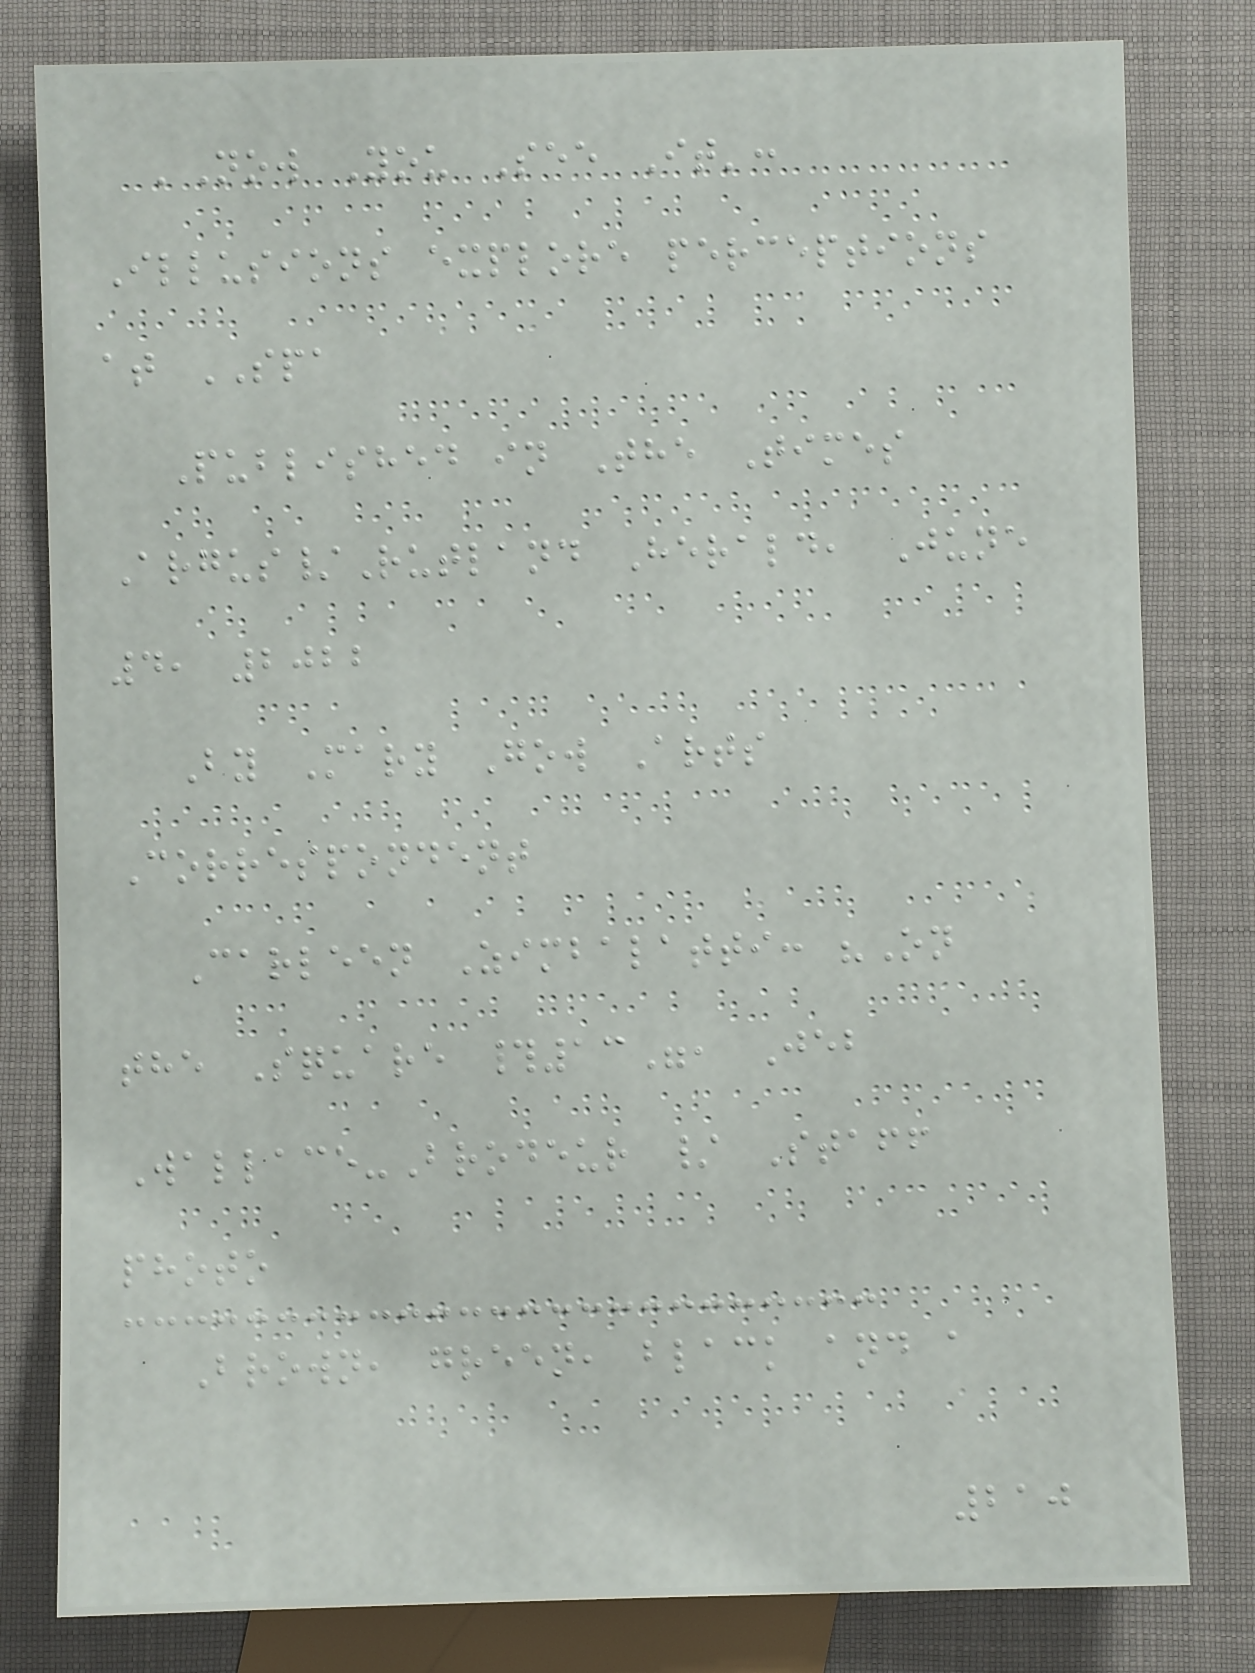'Now You See It':
Illusions explore perceptions
at SPA
Published in The Times
Argus/Rutland Herald, June
4, 2022
By Mary Gow Arts
Correspondent
Carleen Zimbalatti: "On
the Square #13", Jeb
Wallace-Brodeur / Staff
photo
Brown, green, black and a
210
